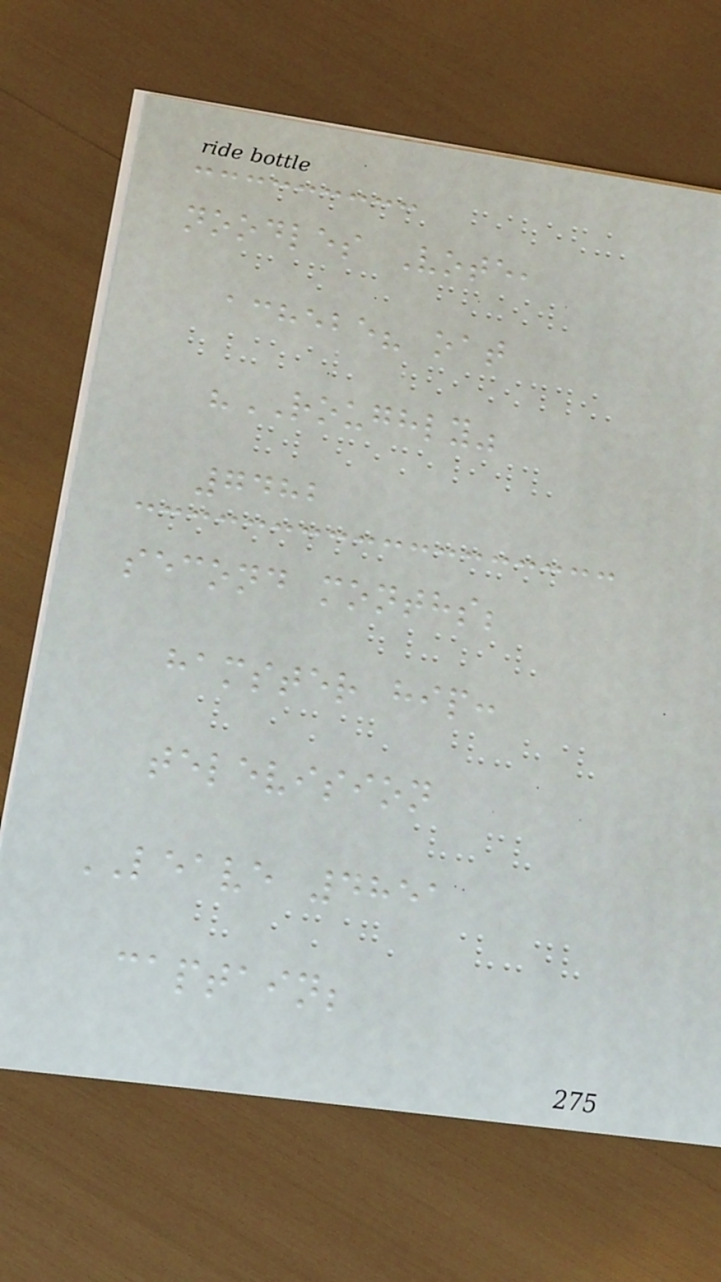noodles Vote,
achebe? oat
"ROUGHLY"
7482
second months;
hamster hip:
television
LEAVE 4851
captain;
